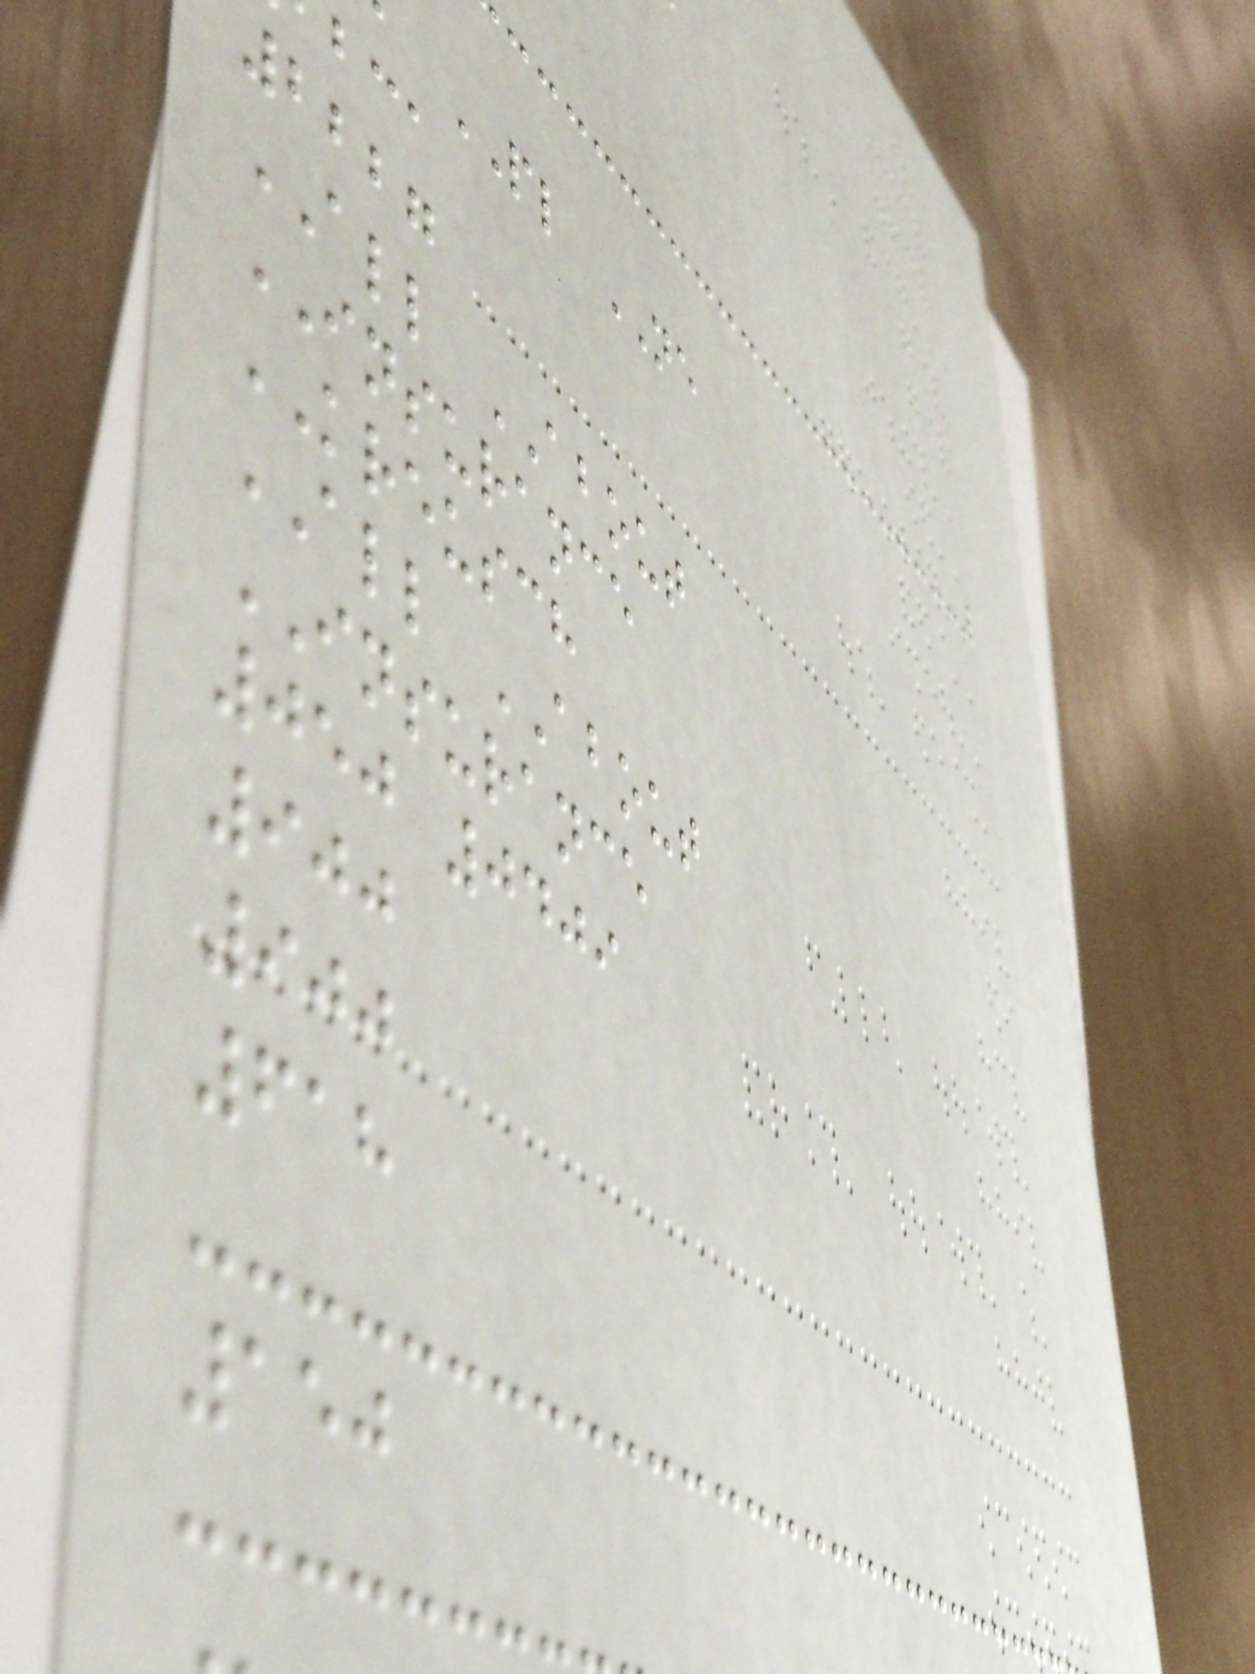PL NE
2227
ALL ABOUT
INSURANCE
KREUSCH
ALL ABOUT
INSURANCE
050 0409
900
900
618
150
